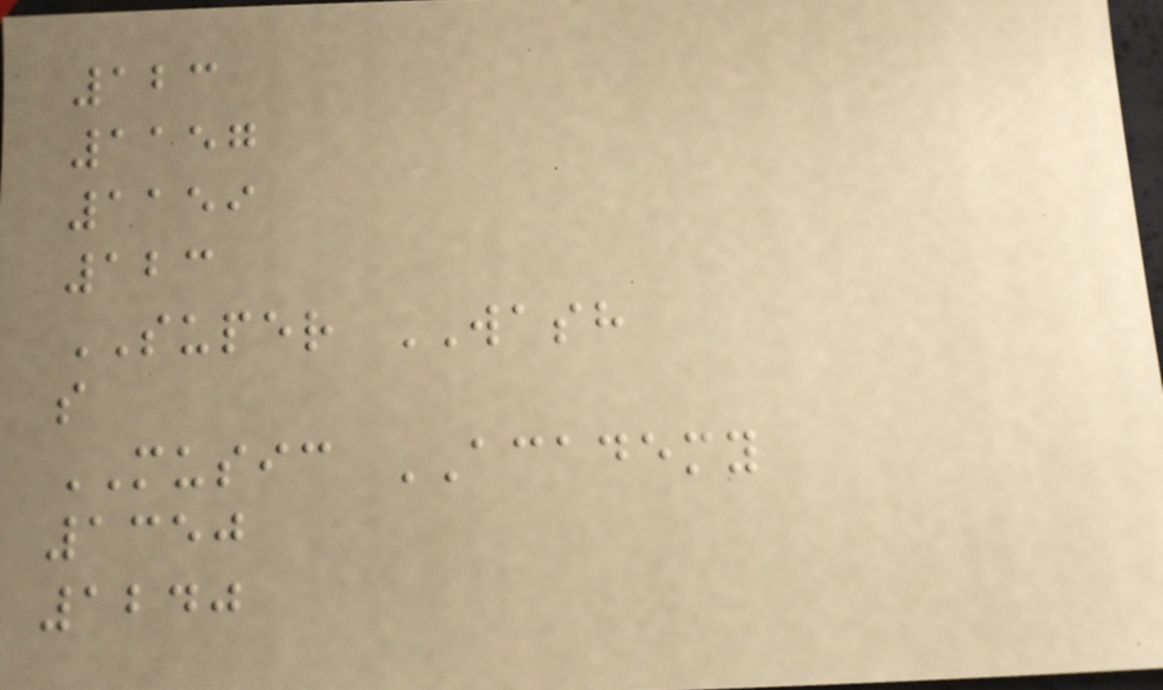123
1157
1159
123
SUPER WASH
s
MUSIC ACADEMY
1350
1240
